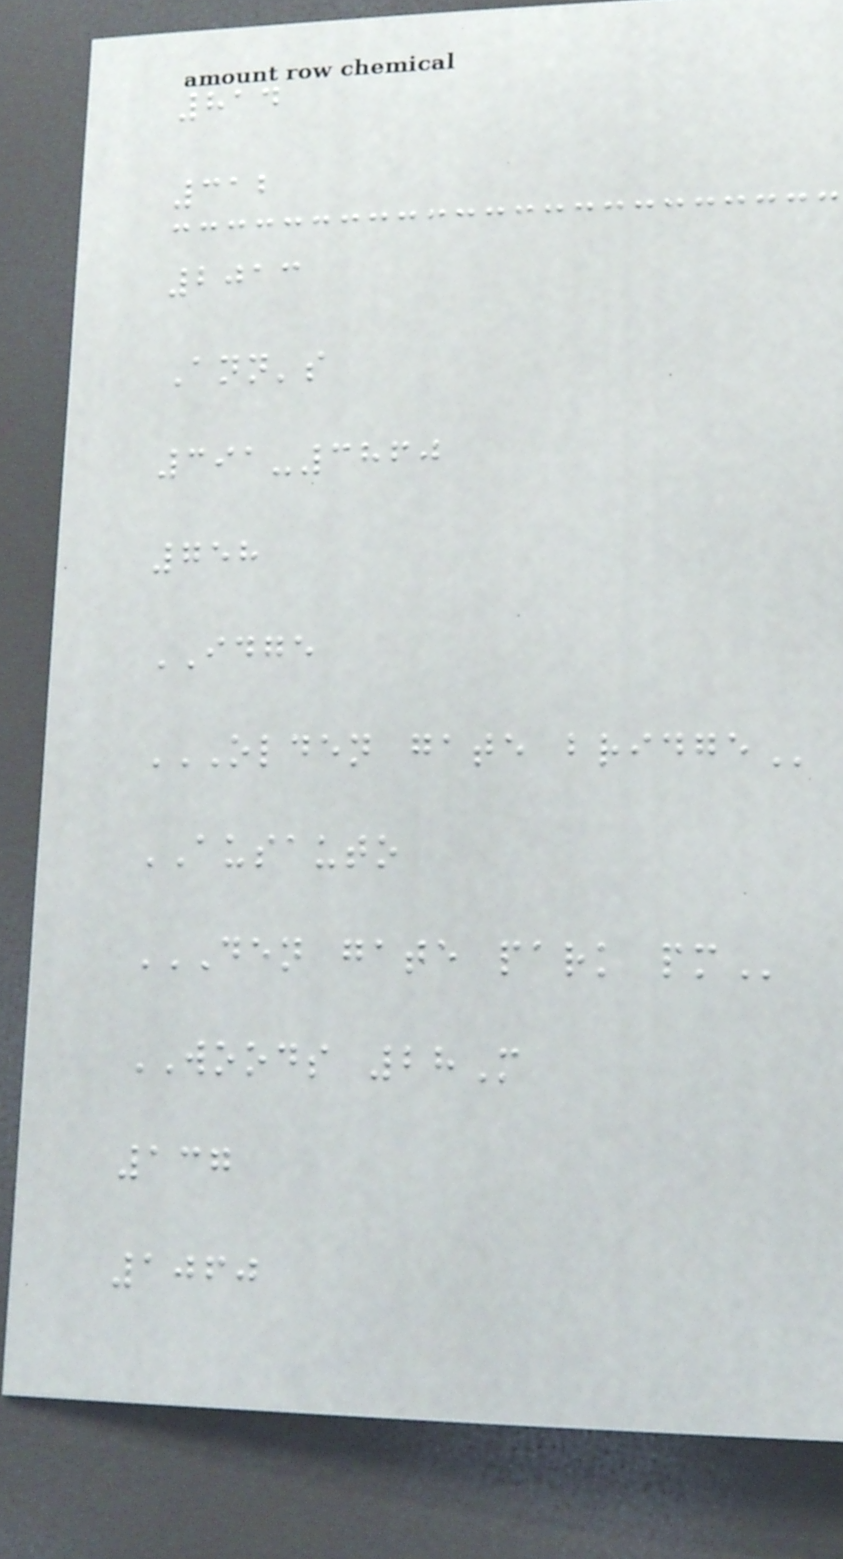814
312
2013
Ann's
391-3860
758
IDGE
OLDEN GATE BRIDGE
AUSAUTO
DEN GATE PARK PM
WOODS 28M
137
1060
